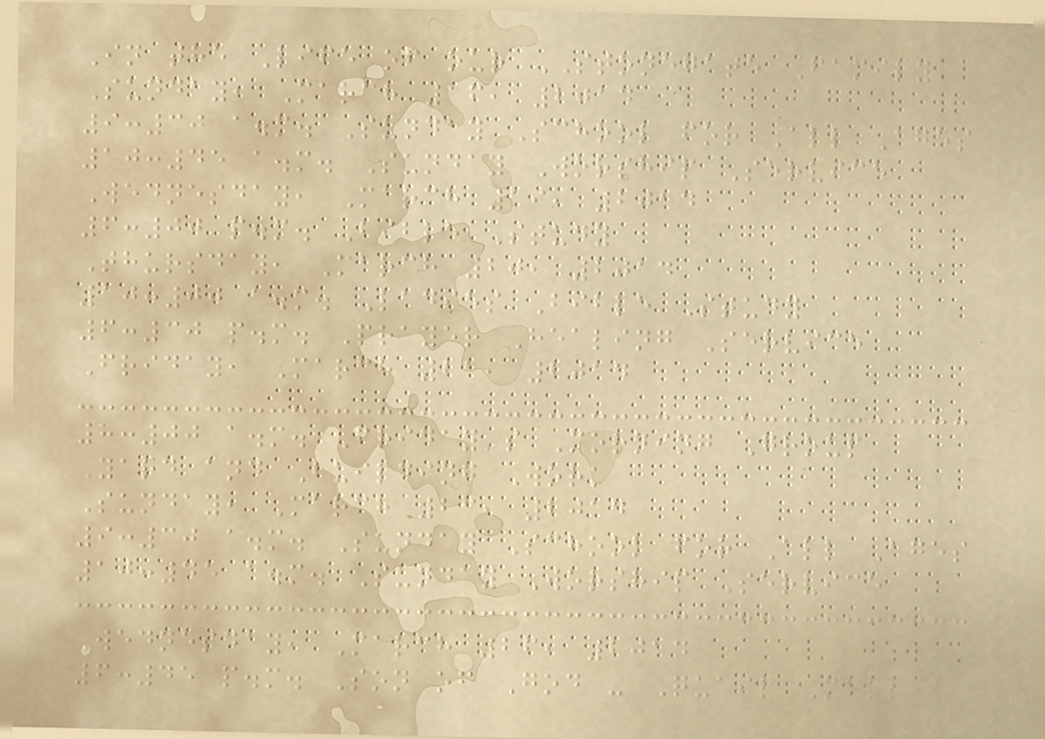In the Life of our STONEGATE Family
Sunday, March 16, 2014
9:30 a.m. Sunday School for All Ages
10:45 a.m. Sunday Worship Service
Wednesday, March 19, 2014
6:00 p.m. Bible Study
Thursday, March 20, 2014
10:00 a.m. Ladies Bible Study
6:30 p.m. Prayer Healing Service
Friday, March 21, 2014
8:00 a.m. Friday's Morning Group
Yard and Building Work
Sunday, March 23, 2014
9:30 a.m. Sunday School for All Ages
10:45 a.m. Sunday Worship Service
Wednesday, March 26, 2014
6:45 p.m. Son of God - Quail Mall
